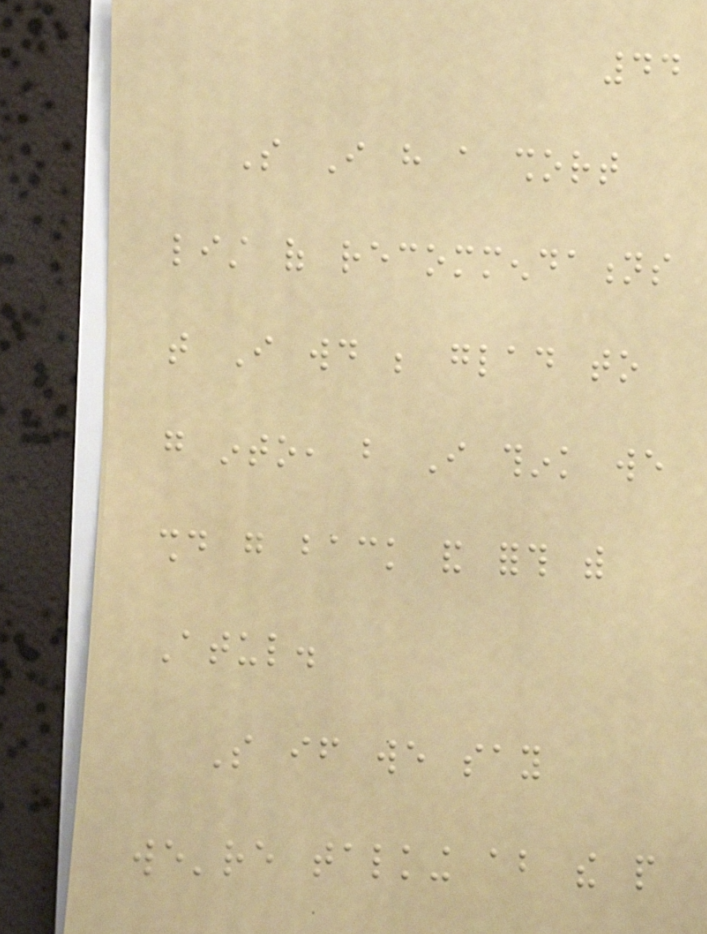44
So I have a short
list of recommendations
that I would be glad to
go into, but I think we
should go back and forth with
Atul.
So if we say
we're talking about the people
